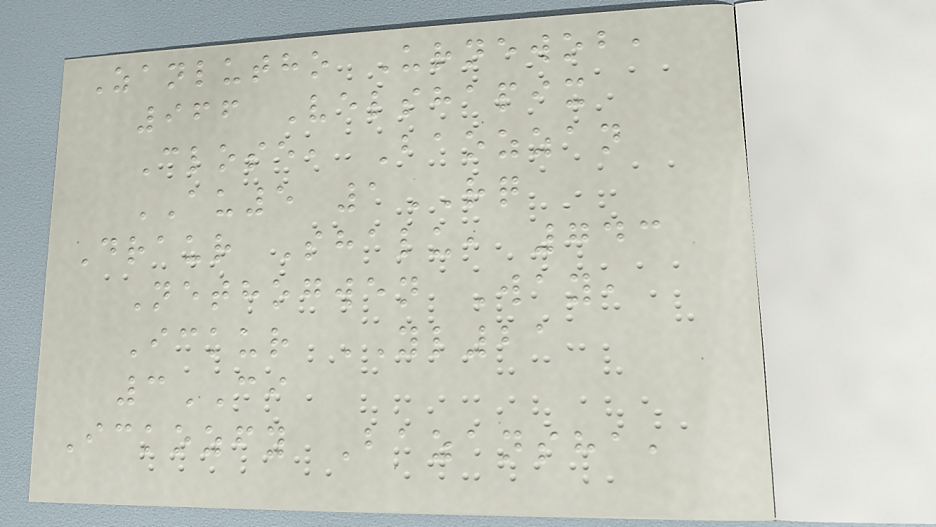Zanlutho Urnewob,
966 Velshapix
Close, Baozzan
AU5 1RQ
Draur Shalu, 743
Nethogwen Way,
Ickur YL21
3CI
Ickozfy Bazansha,
